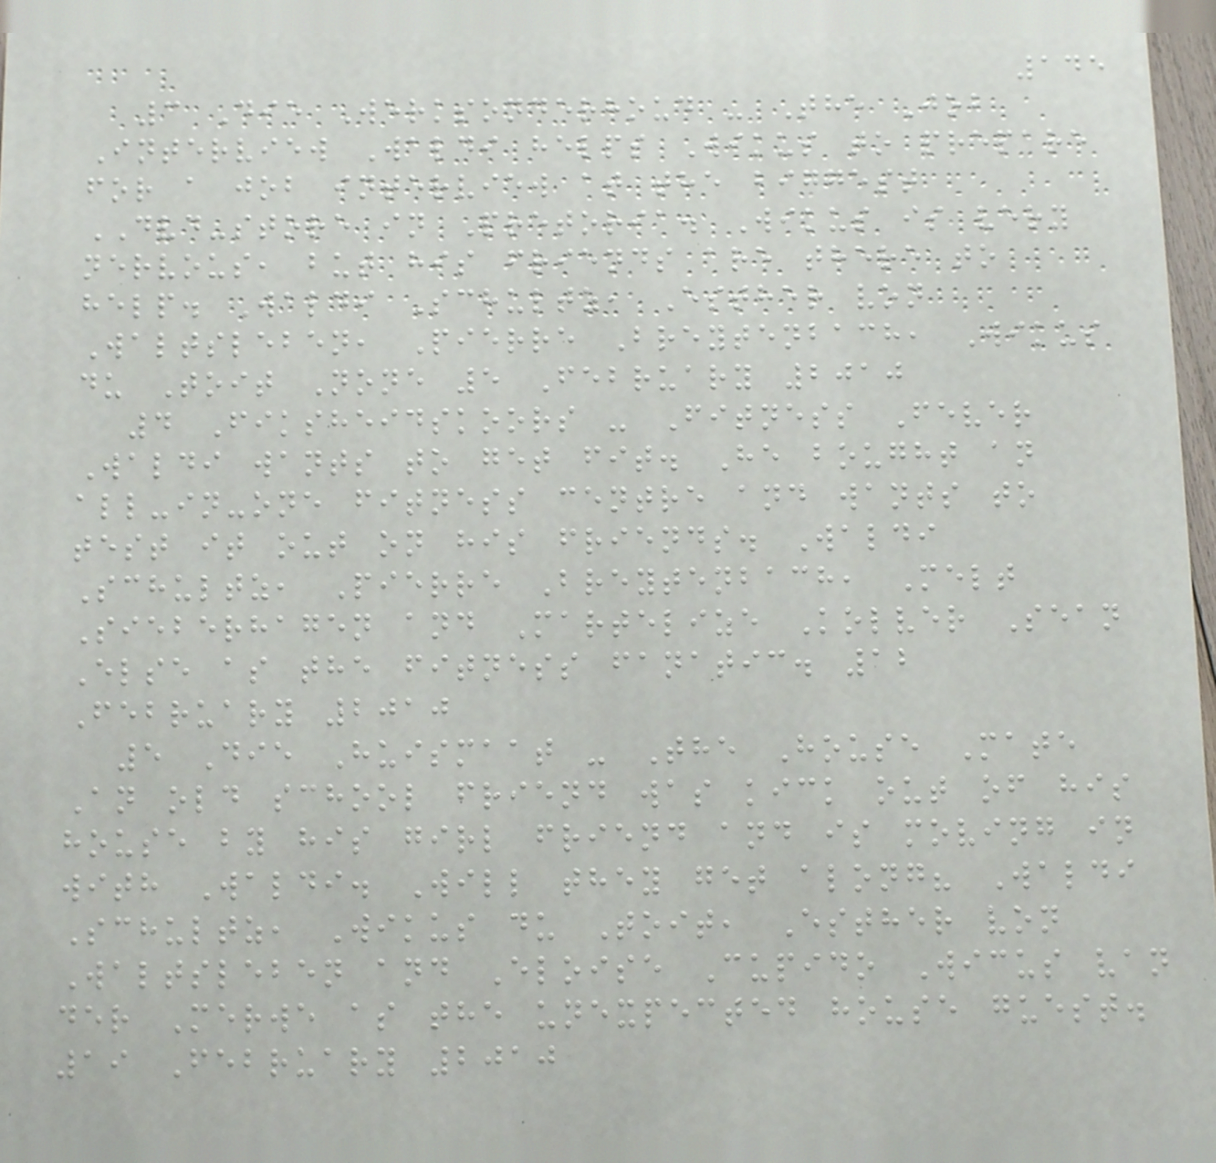145
3 Die Werksonderhoud - The Job
Interview Waldi helps Wikus to prepare
for a job interview at the biggest
DVD-store in Pretoria. Wikus is very
nervous, but his friends are there to
help. Waldi Schultz, Esther von
Waltsleben, Pierre Breytenbach, Wikus
du Toit None 5 February 2010
4 Fiksheidskoors - Fitness Fever
Waldi wants to get fit. He bought an
all-in-one fitness centre and wants to
test it out on his friends. Waldi
Schultz, Pierre Breytenbach, Melt
Sieberhagen and Martelize Kolver Sean
Else as the fitness fanatic. 12
February 2010
5 Die Huismaat - The House Mate
An old school friend was kick out of his
house by his girl friend and is moving in
with Waldi. Will they get along? Waldi
Schultz, Wikus du Toit, Esther von
Waltsleben and Eloise Cupido Wicus van
der Merwe as the unexpected house guest.
19 February 2010
